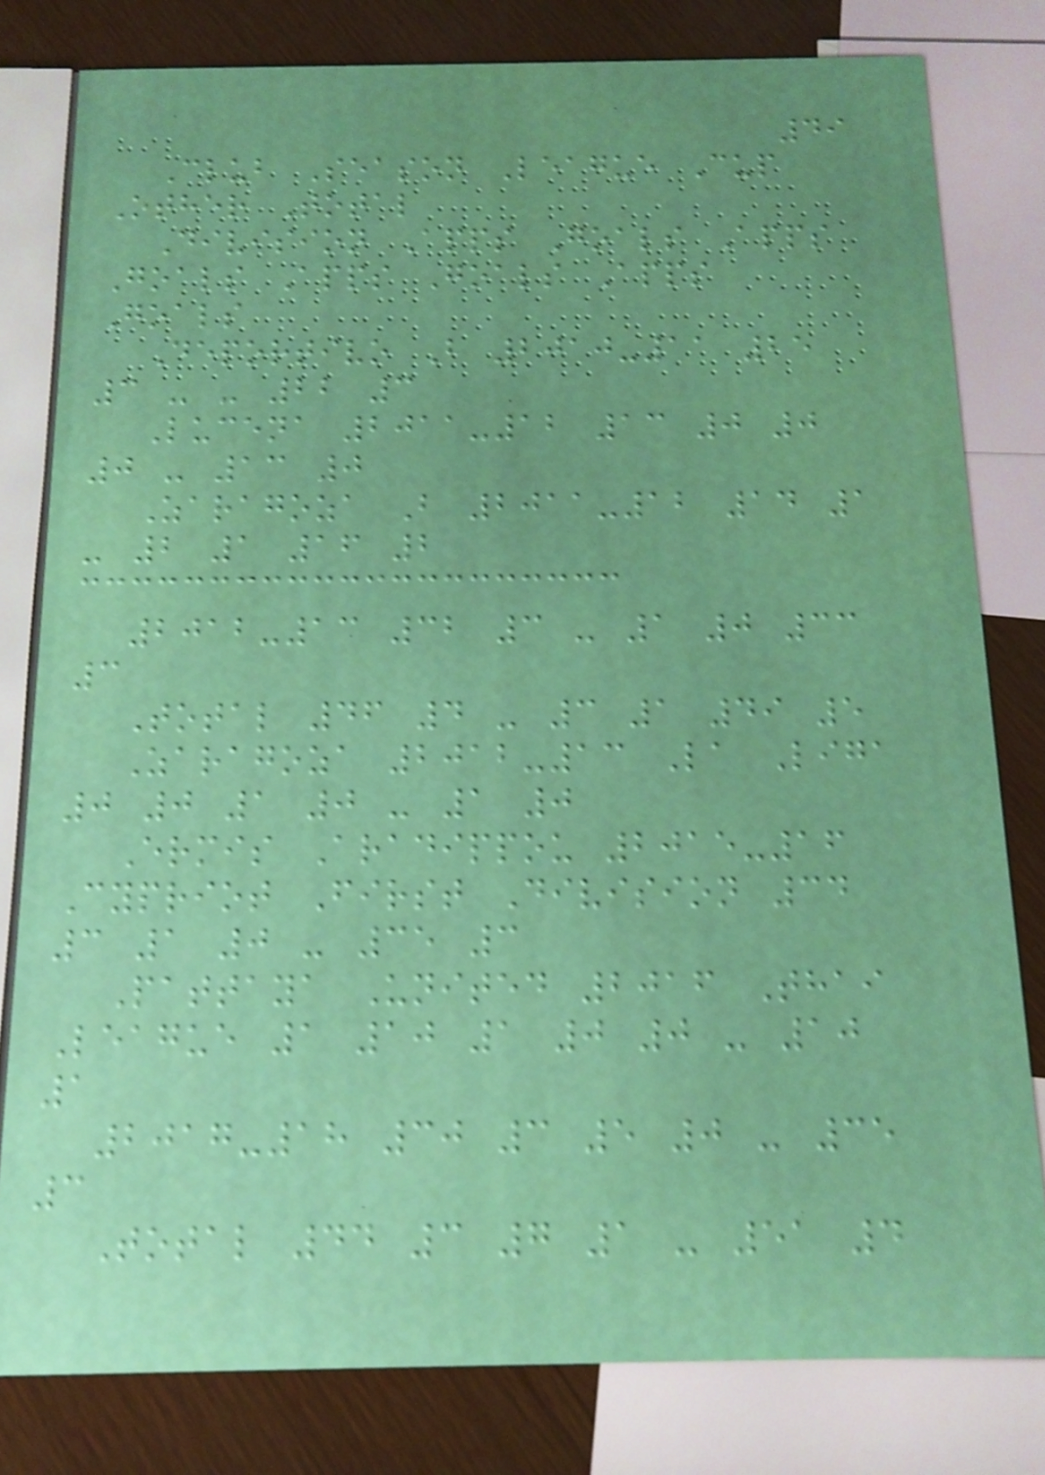49
Club Season League Cup
Other Total
Division Apps Goals Apps
Goals Apps Goals Apps
Goals
Deportivo B 2010-11 25
3 - - 22 3
Lucena 2011-12 13 0 0
0 - 13 0
Zaragoza B 2011-12 14 1
- 2 1 16 2
2012-13 32 3 - 1 0 33
3
Total 46 4 - 3 1 49 5
Zaragoza 2012-13 La Liga
0 0 1 0 - 1 0
Ermis Aradippou 2015-16
Cypriot First Division 34
3 1 0 - 35 3
Pattaya United 2016 Thai
League 1 10 1 0 0 - 10
1
2017-18 30 3 5 0 - 35
3
Total 44 3 7 1 - 51 4
